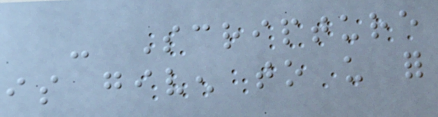- Scripture
is given to us for
